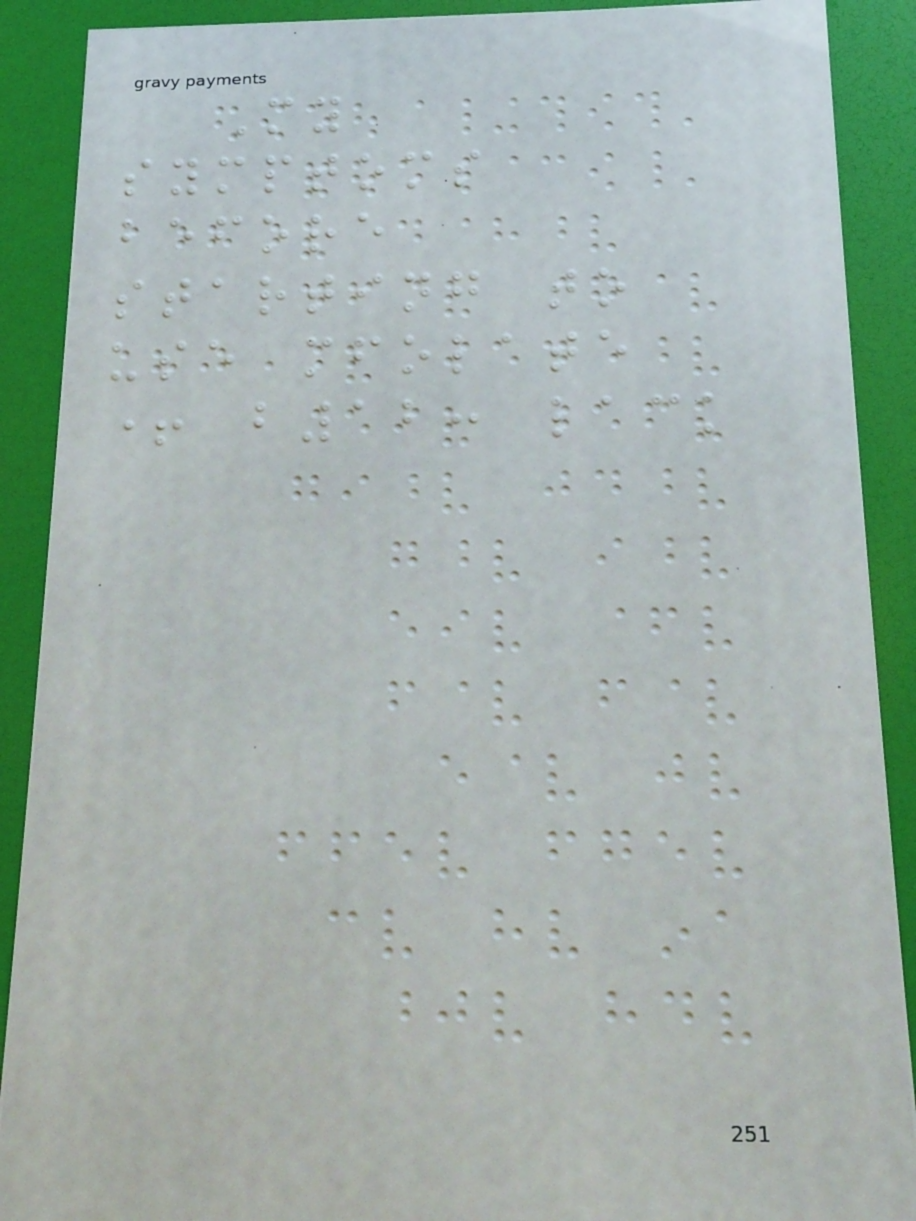My
symptoms
before
starting to
use mfolate
+ b12: lack
